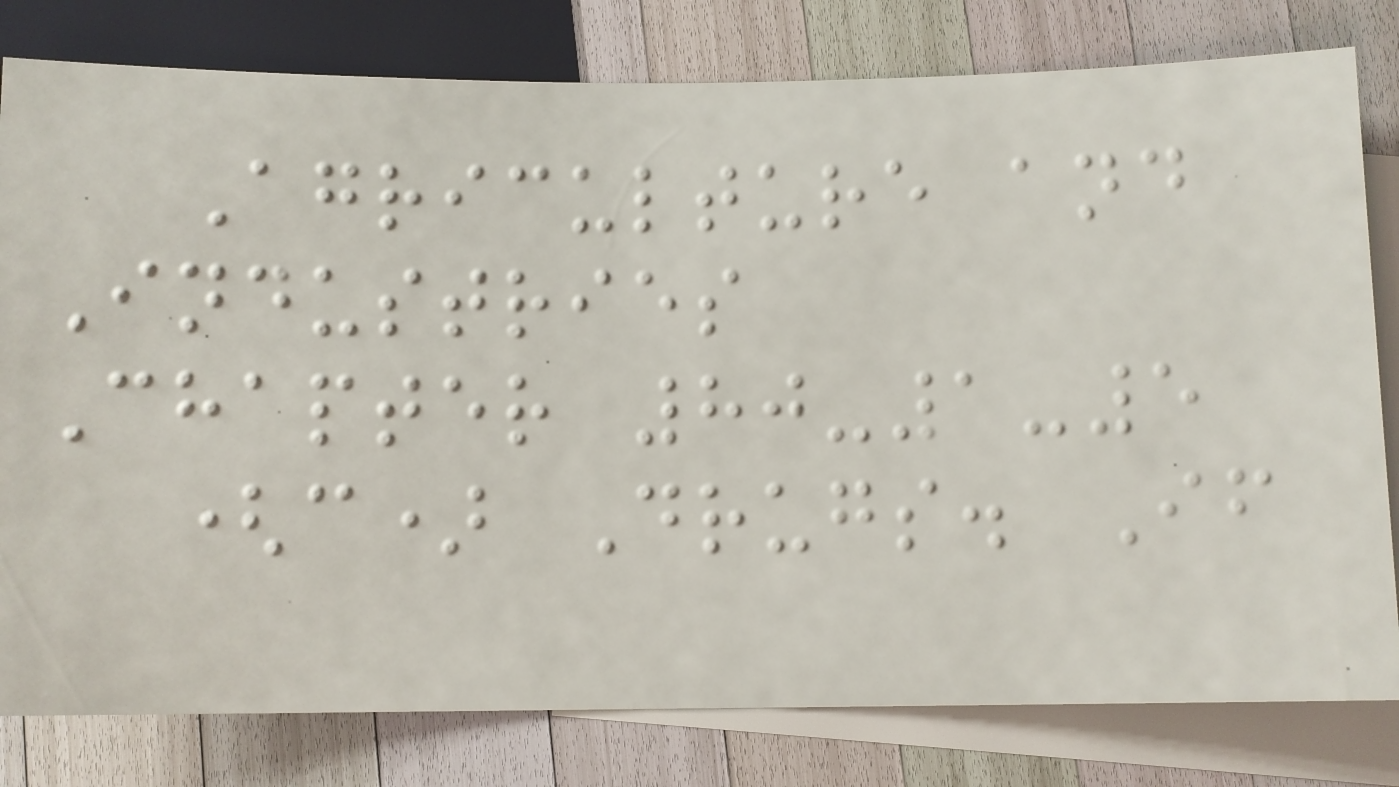Agriculture and
Industries
Chapter 80-1-5
(c) Drugs. If
